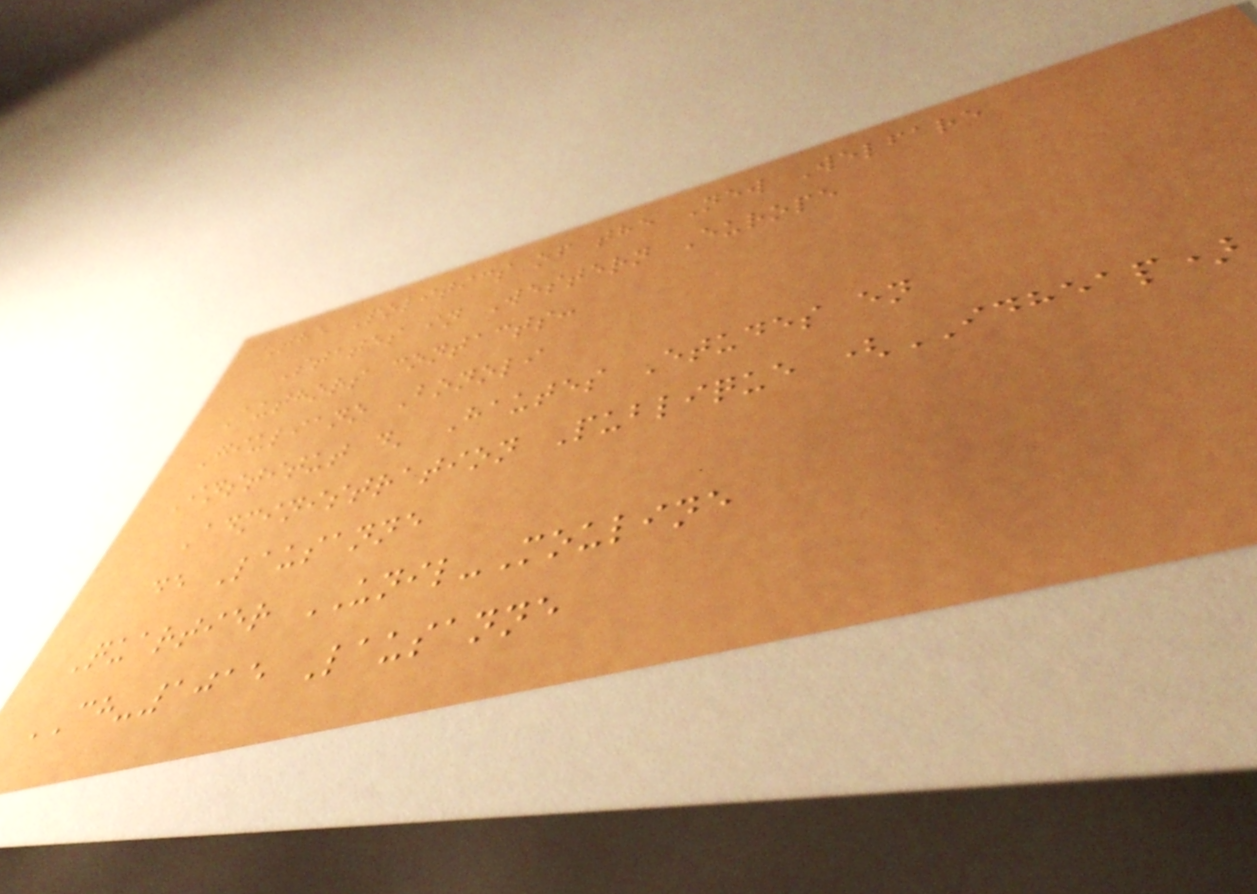The Politics of the New Welfare
States in Western Europe
Authors contacts:
Giuliano Bonoli
Institut d' Hautes Etudes en
Administration Publique (IDHEAP)
de Lausanne
Quartier UNIL-Mouline
CH-1015 Lausanne
